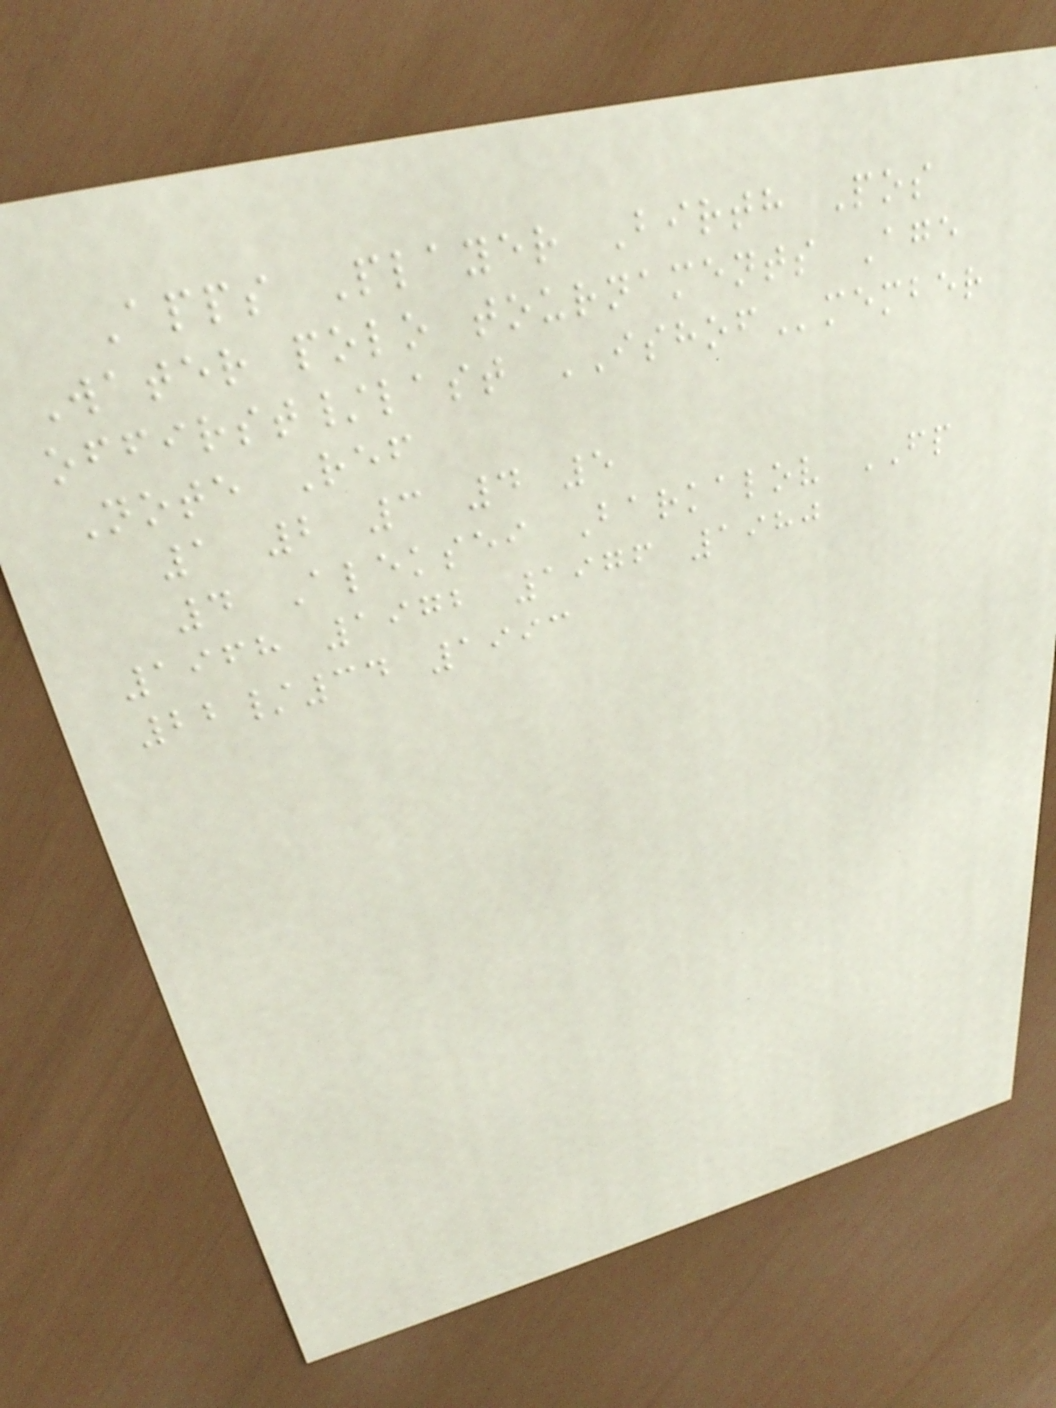Apps Player Birth Pos
Water polo tournaments Age
offirst/last ISHOFmember
Note Ref
1 2 3 4 5
4 Aleksei Barkalov FP
1968 1972 1976 1980
22/34 1993
